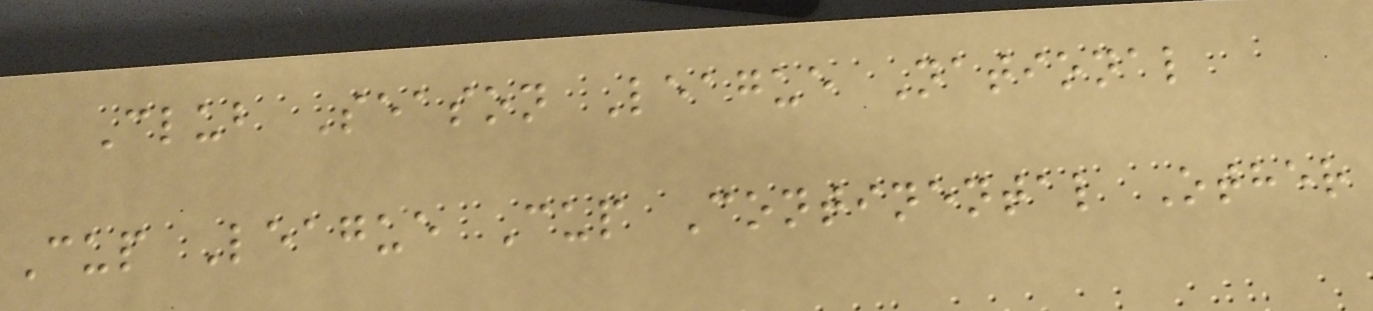Club Season League National
Cup League Cup Continental Other
